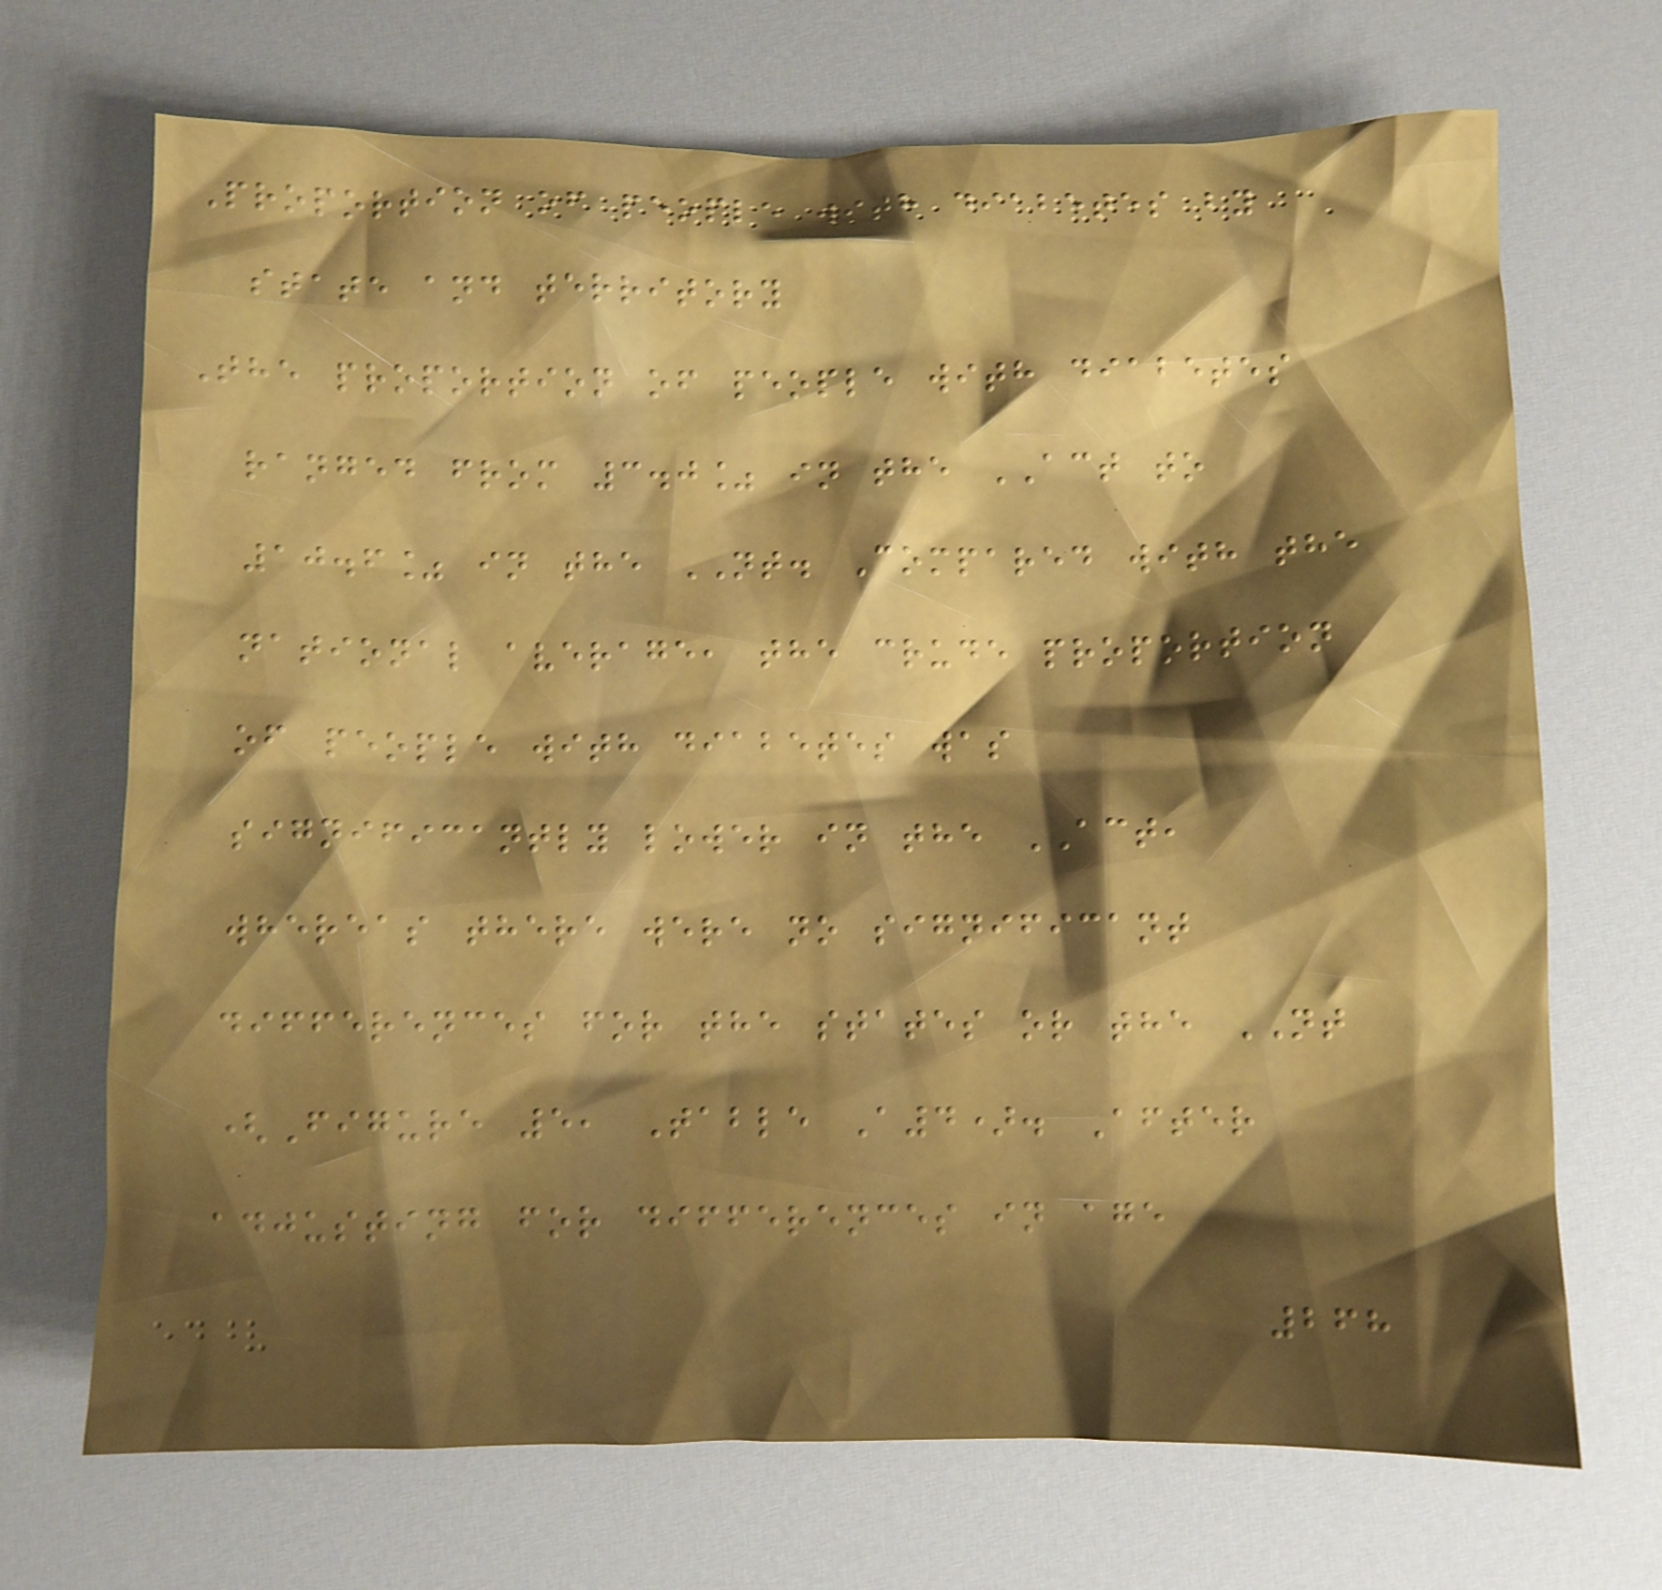Proportion of people with diabetes by
state and territory
The proportion of people with diabetes
ranged from 3.0% in the ACT to
10.6% in the NT. Compared with the
national average, the crude proportion
of people with diabetes was
significantly lower in the ACT,
whereas there were no significant
differences for the states or the NT
(Figure 5, Table A4). After
adjusting for differences in age
268
